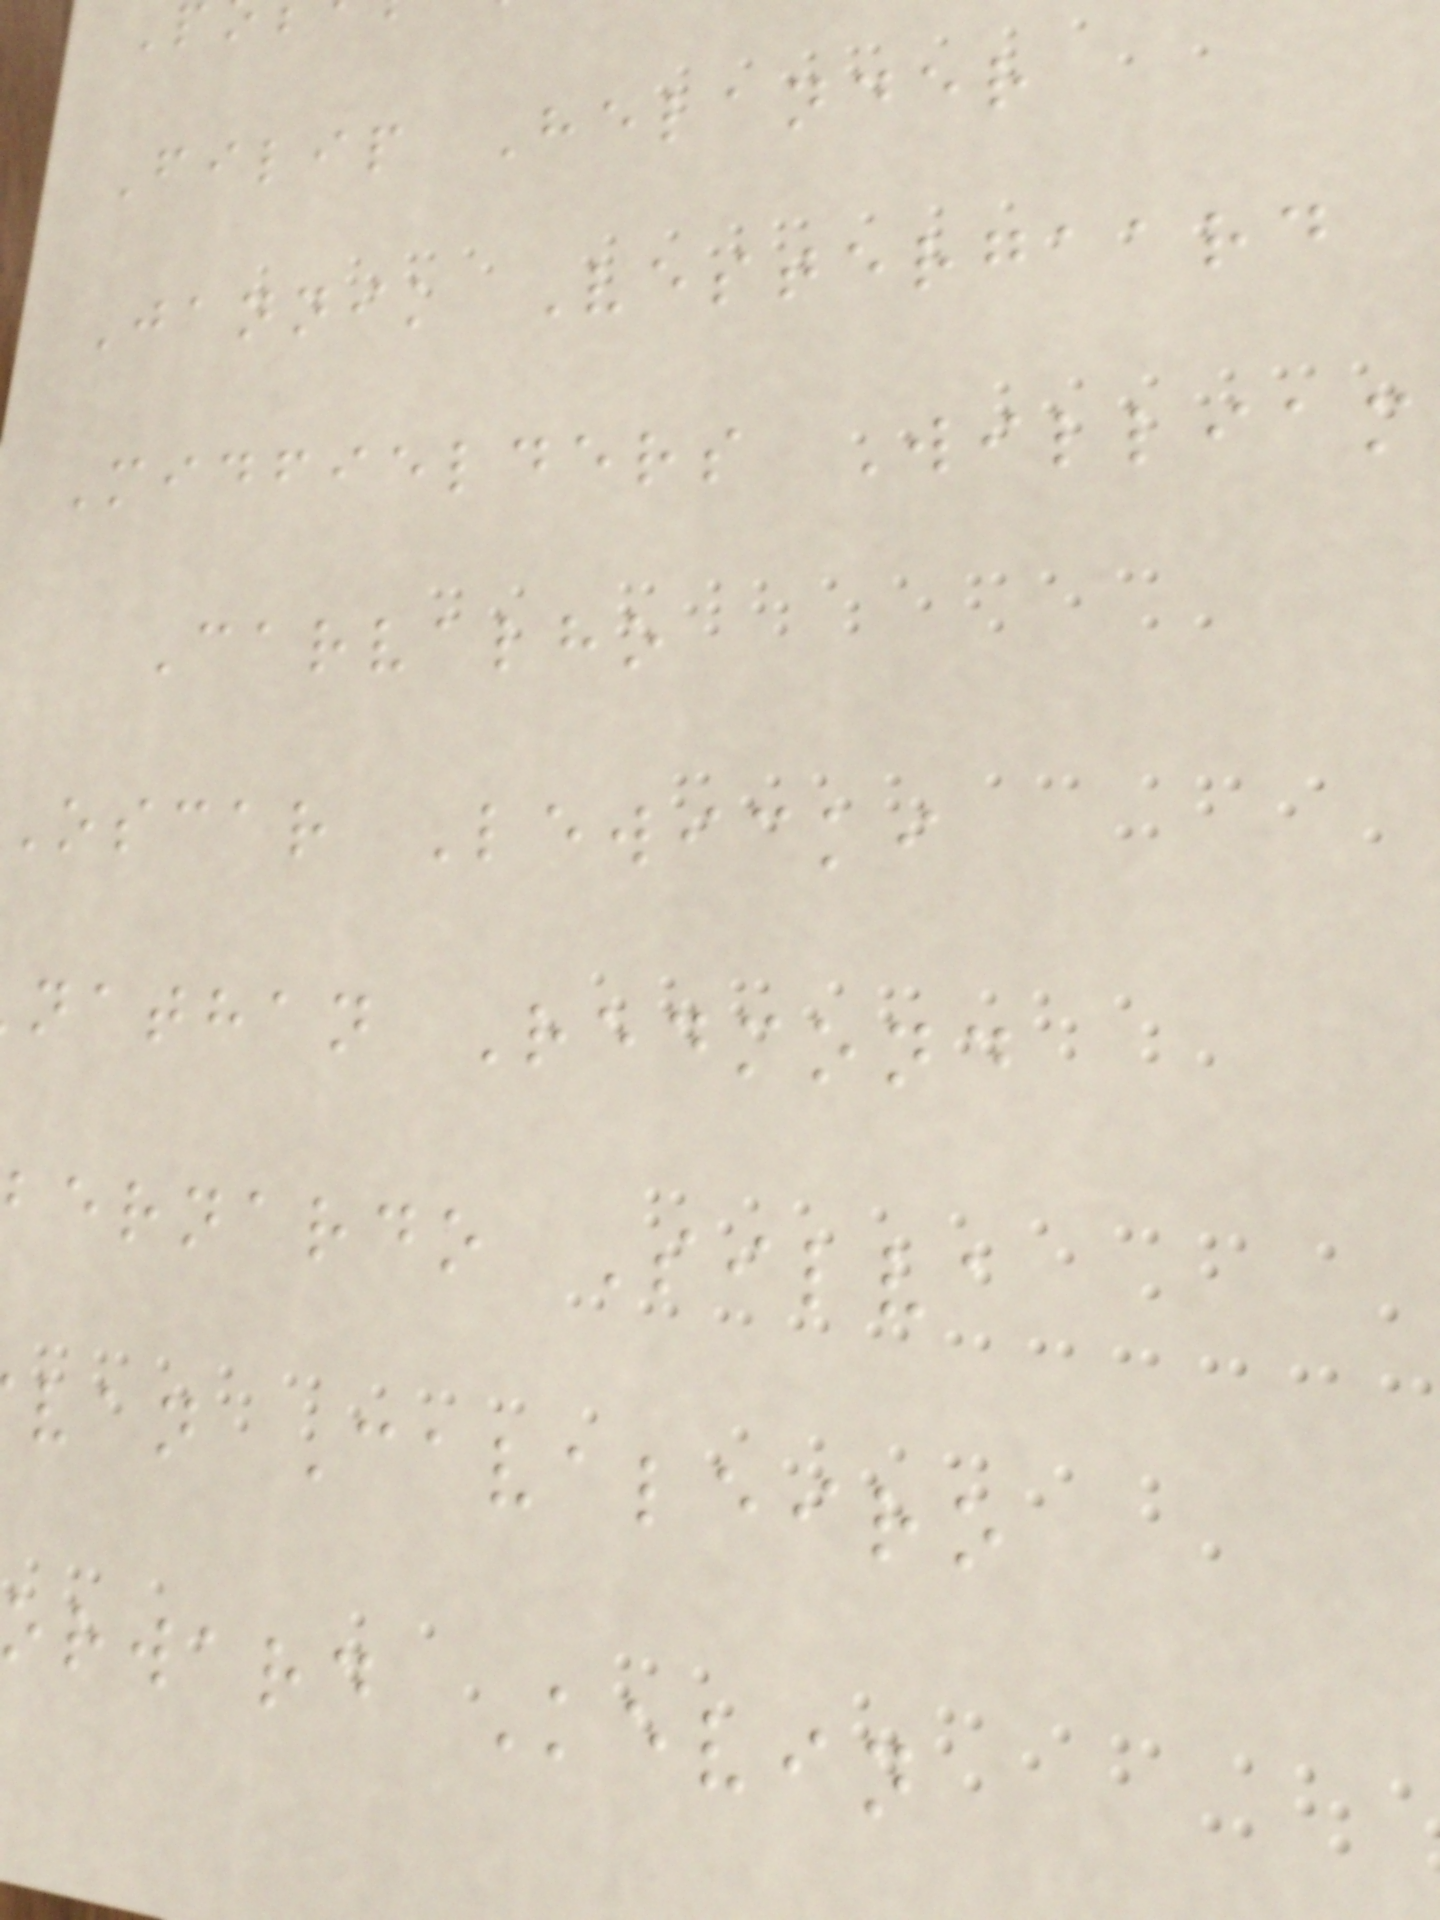Filip Helander
Jannik Vestergaard
Midfielders William
Carvalho
Oscar Lewicki
nathan Redmond
bernardo Silva
van Cavaleiro
orward Kevin
